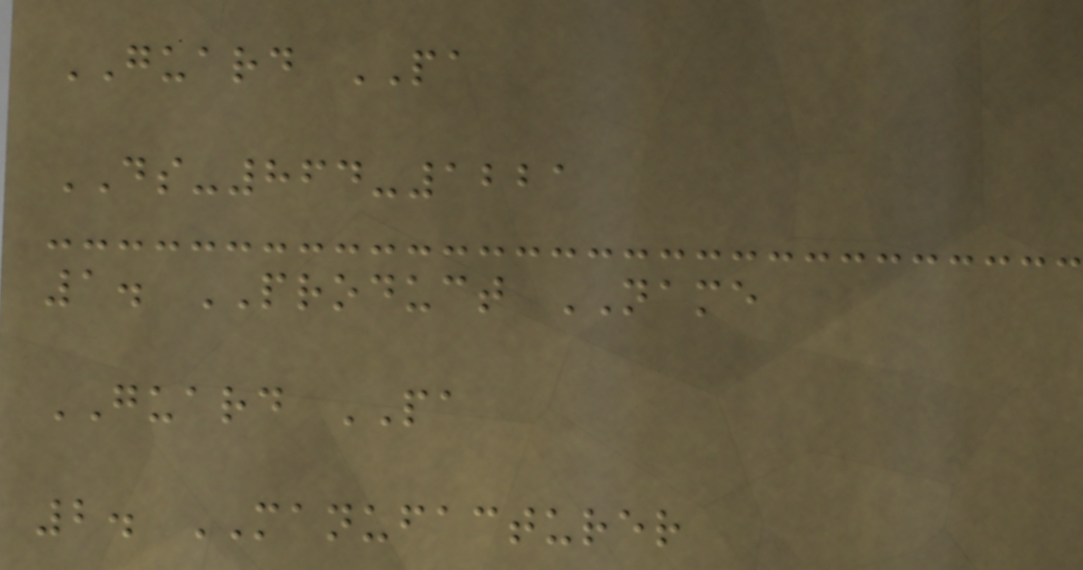GUARD PA
DS-864-1221
1. PRODUCT NAME
GUARD PA
2. MANUFACTURER
